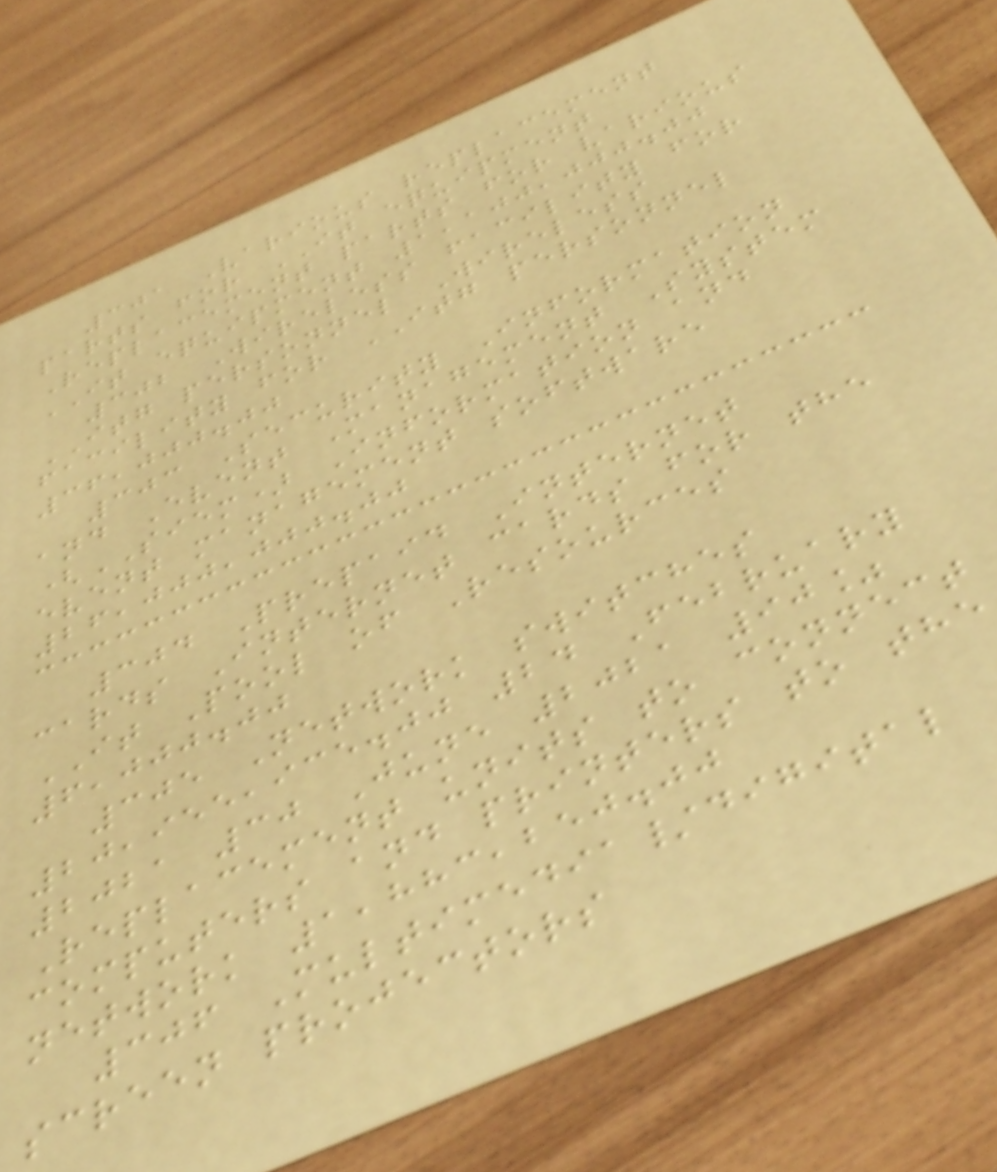301 Various replacement
parts for IT equipment
Replacement parts for various
IT equipment 1,100,000.00
302 Wireless facility for
ITG personnel Wireless
facility for ITG personnel
36,000.00
303 Security Information
and Event Management System
(SIEM) Information and
event management software
26,000,000.00
304 Prepaid Internet
cards Internet cards for the
IT Pool of Resources
6,000.00
305 Network switches
20,955,935.00 24 February
2021 30 June 2021 90%
Replacement units to connect
computers and printers to the
network 1,883,250.00
306 Multimedia/digital
screen projectors
